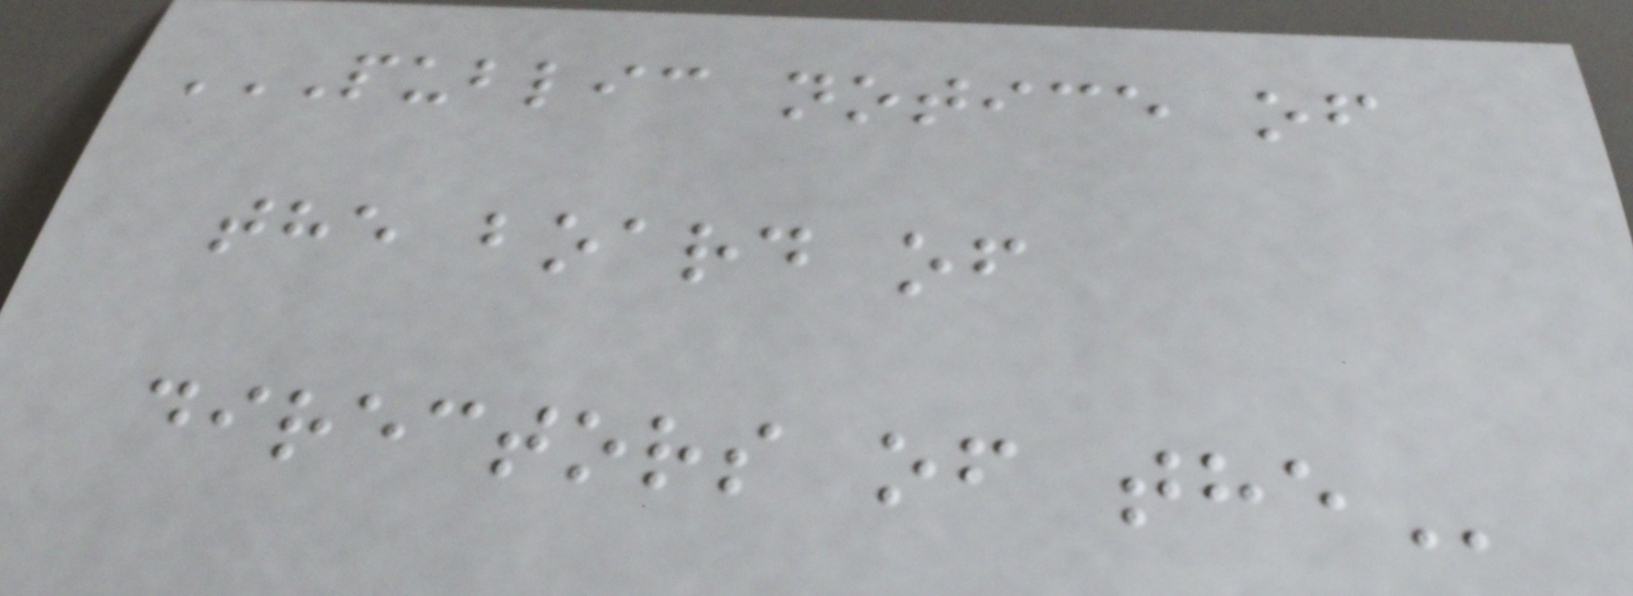PUBLIC NOTICE OF
THE BOARD OF
DIRECTORS OF THE
